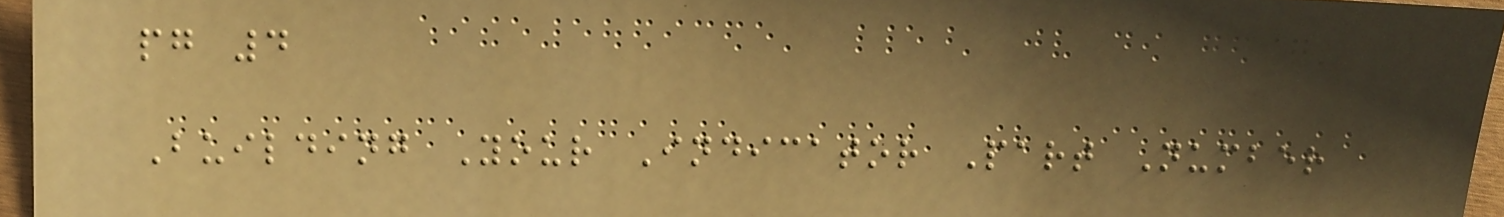pg 4
Building Your Indicator Part Number
